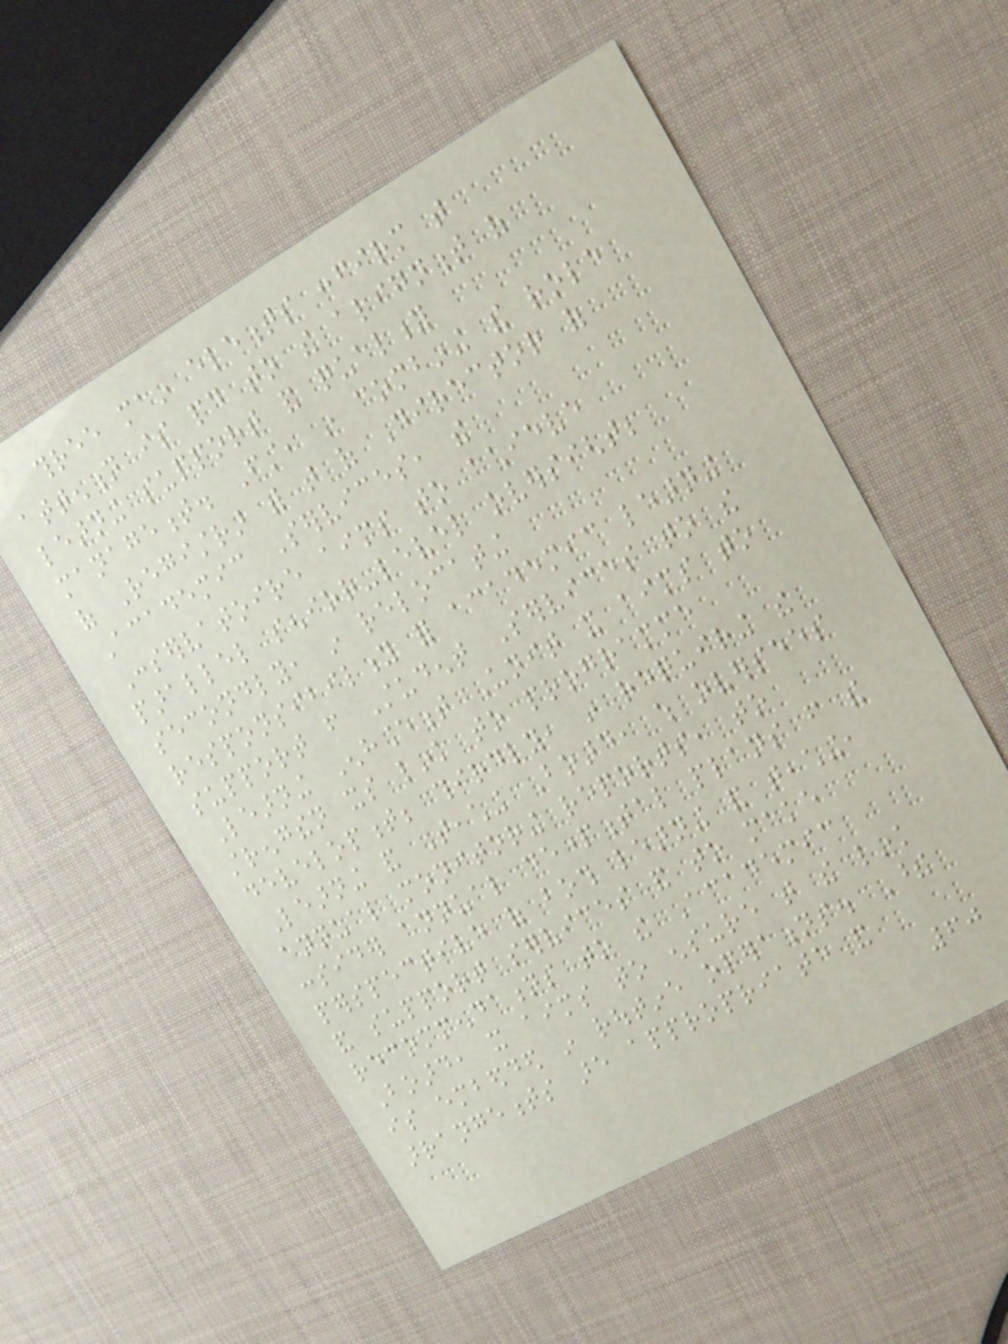three main elements confirm that
attention is paid to the alignment of
learning support and quality
management. First, in combining the role
of Registrar with that of Director of
Academic Services, the
Conservatoire aims to achieve
parallel senior-level oversight;
secondly, in relocating
responsibility for academic learning
support from Student Services to the
Learning Enhancement Unit it aims to
strengthen its link to programme
development; thirdly, in requiring the
Learning and Teaching Board, which oversees
annual monitoring reports, to
consider annual departmental plans from the
perspective of both learning and teaching,
and support services and to make
recommendations to the Academic
Board, it aims to ensure that the link
is embedded in routine operations. These
arrangements are appropriate and
60
